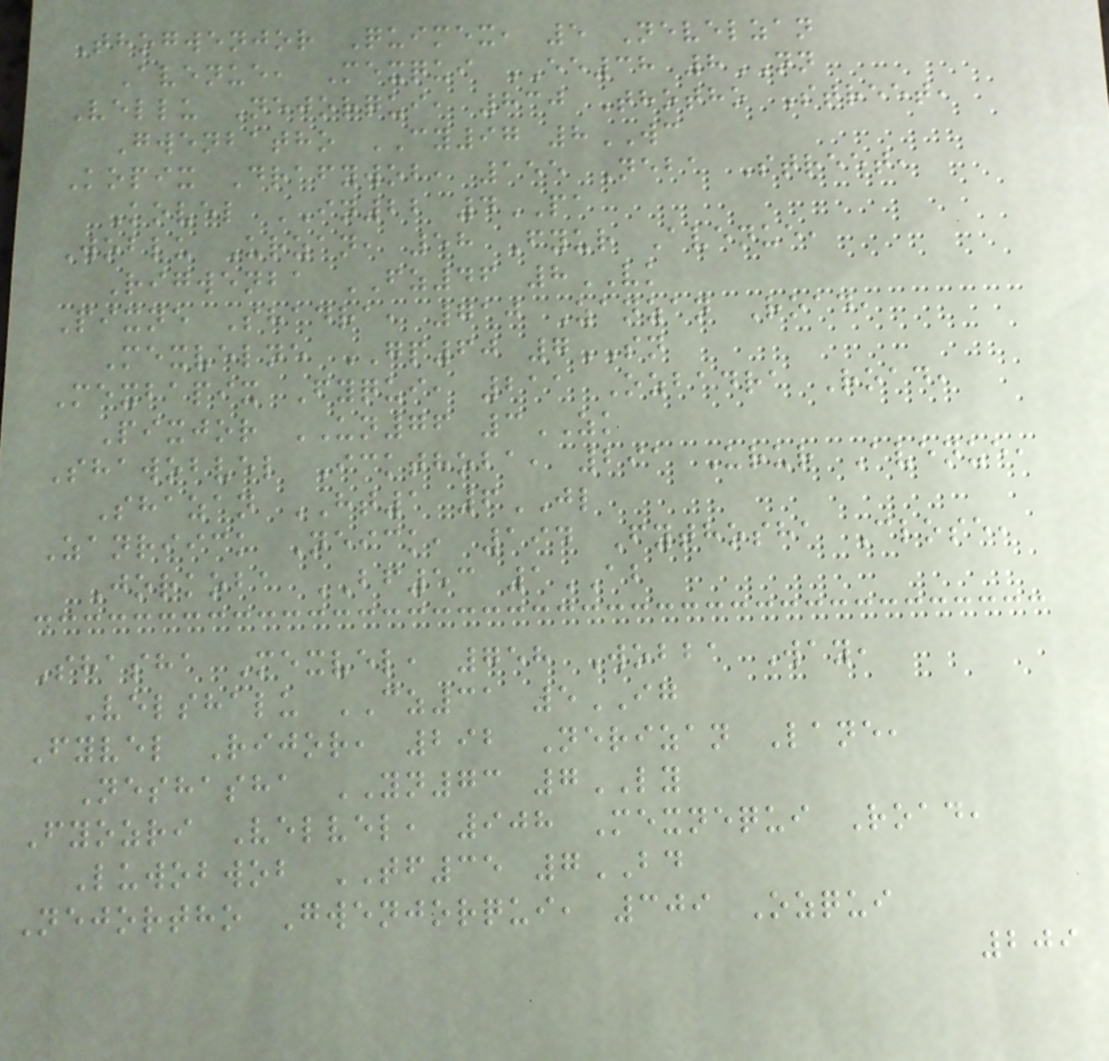Thogwenjor Quimex, 5 Nevelzan
Avenue, Mexqui EE38 8NN
Vellu Nejorqui, 830 Thotho Street,
Gwenbatho CY97 8WC
Kopix Drafywob, 155 Neba Street,
Kovel IN22 4PA
Woblu Urzan, 58 Fyur Avenue,
Rigwenba FZ46 8VK
Pixne Shadra, 710 Zanzan Road,
Mexvelne GP60 7SN
Mexbapix Fyqui, 211 Ozbadra Road,
Pixjor UN76 3ZK
Shawobvel Ickthoba, 291 Urur Avenue,
Shazan HT1 6JL
Zanriick Neick, 194 Fythosha Close,
Jorkoba BF53 1AB
Shasha Mexvel, 758 Wobba Way,
Velshalu CZ31 5IG
Fyvel Rijor, 292 Nerizan Lane,
Neshasha YN73 7LY
Fyozri Velvel, 908 Mexnequi Road,
Luwobwob TF35 7BD
Nejortho Gwenjorqui, 309 Ozqui
209
